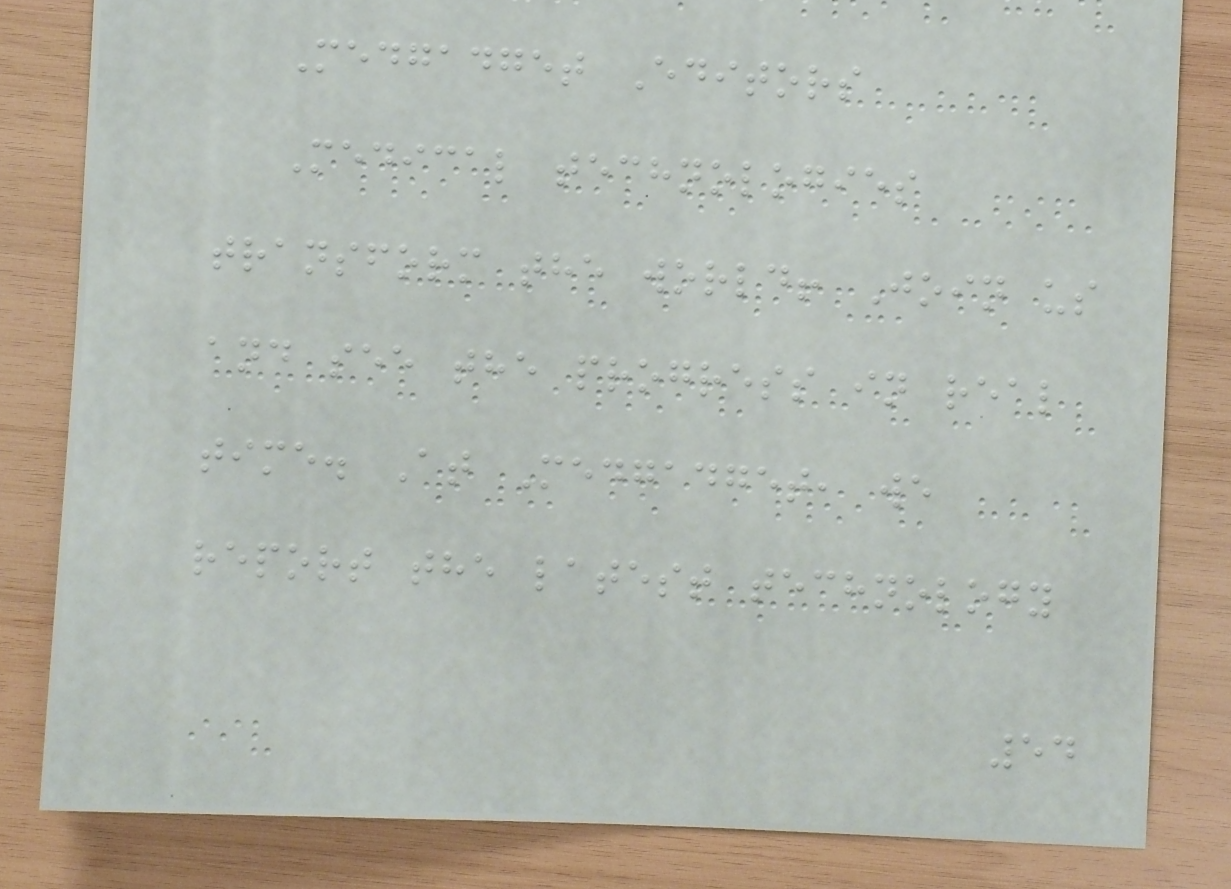Medgadget Editors
Medical technologies
transform the world! Join us
and see the progress in real
time. At Medgadget, we
report the latest technology
54
